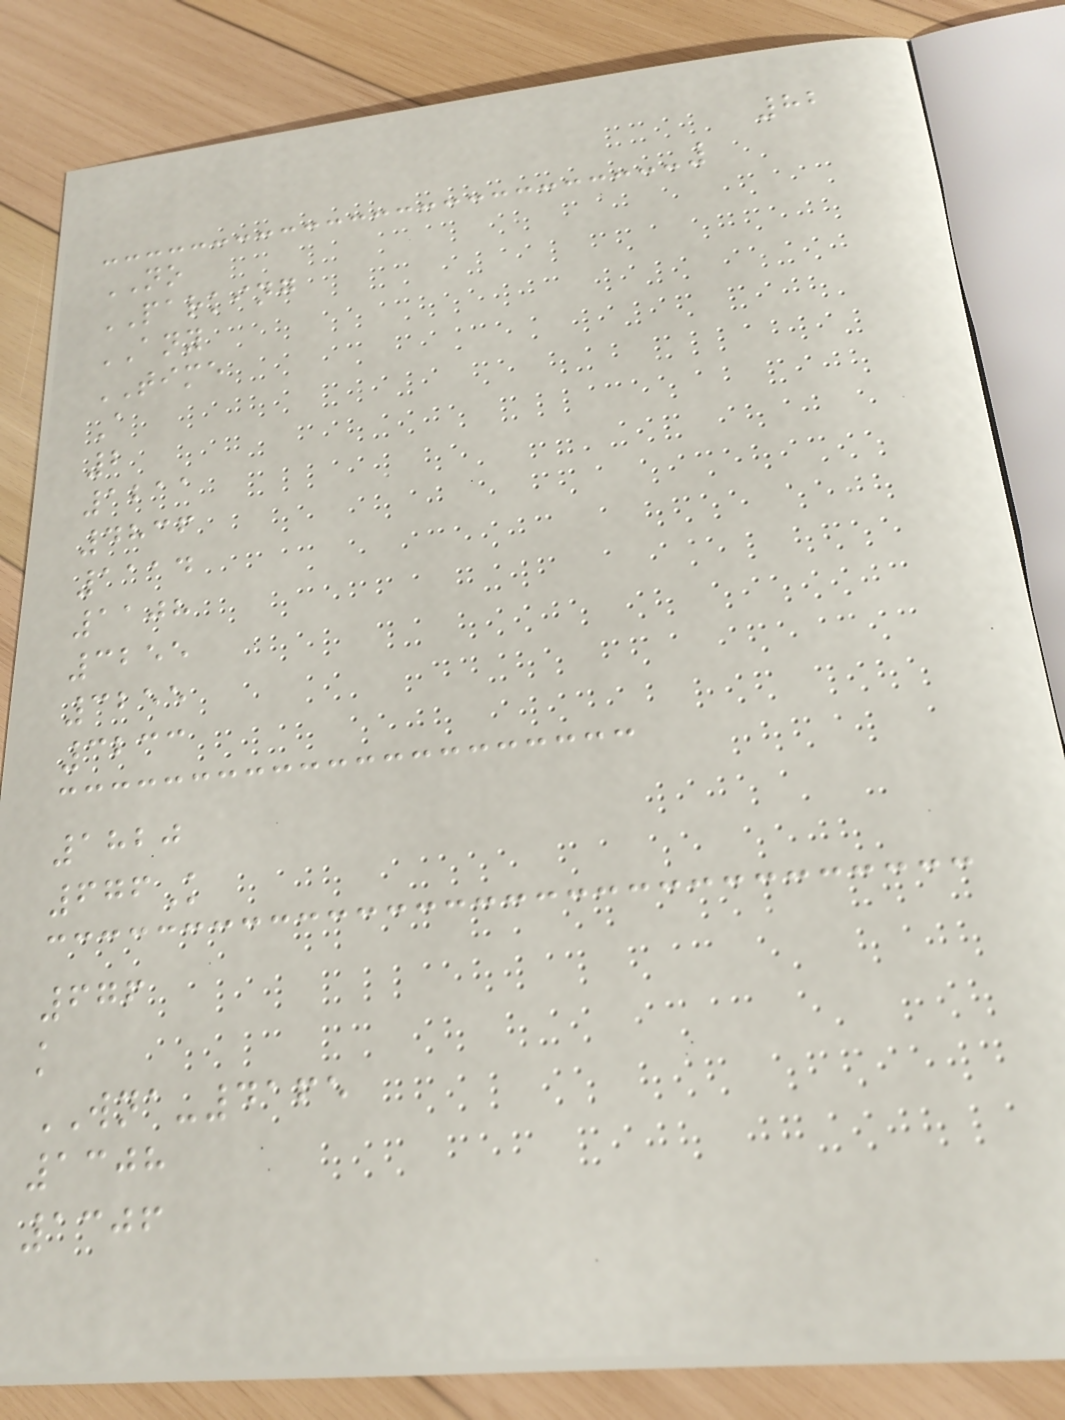82
NO
PARKING
ANY
TIME
A
2
1211
4836
1114
1108
3255
3255
3233
1820
676K
676
k
WNA-4165
1308
1306
